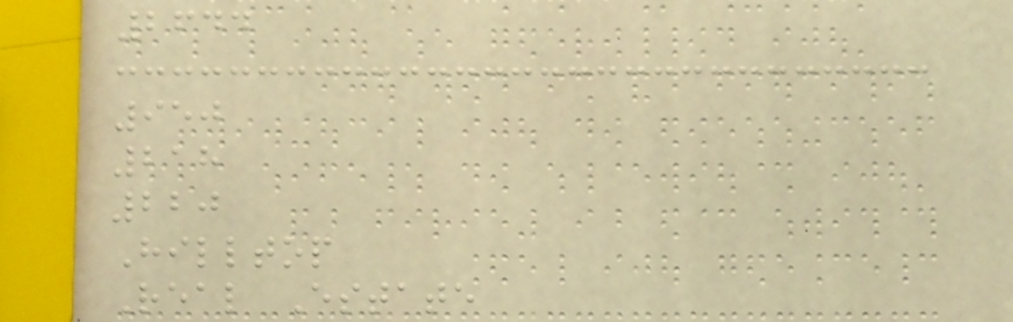2644
950
218
220
Hilltop
Real Estate
